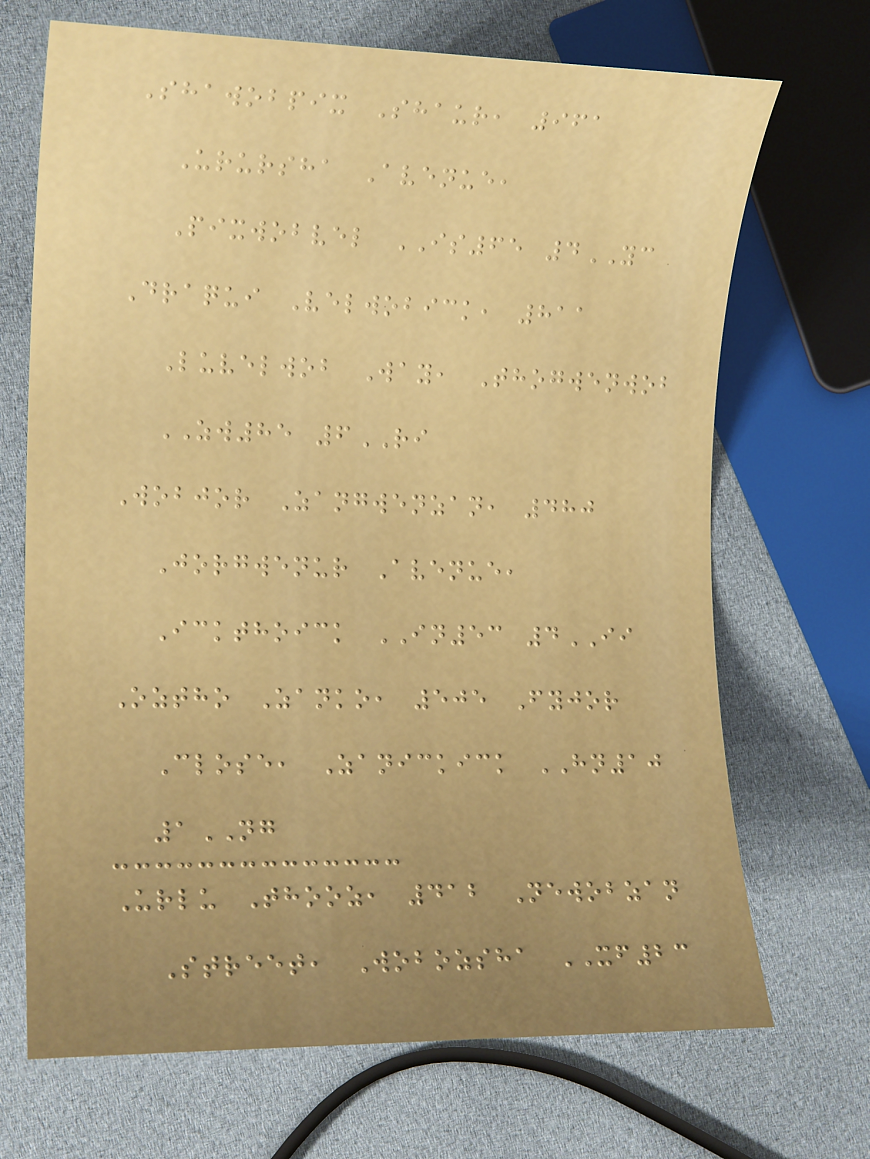Shawobpix Shaur, 961
Urursha Avenue,
Pixwobvel IS65 4YC
Draqui Velwobick, 811
Luvelwob Way, Thogwenwob
ZW85 6RI
Wobjor Zangwenzan, 480
Jorgwenur Avenue,
Ickthoick IN53 4II
Oztho Zanko, 505 Fyjor
Close, Zanickick HN10
1NG
Urlu Thooz, 412 Newobzan
Street, Wobozsha XF23
